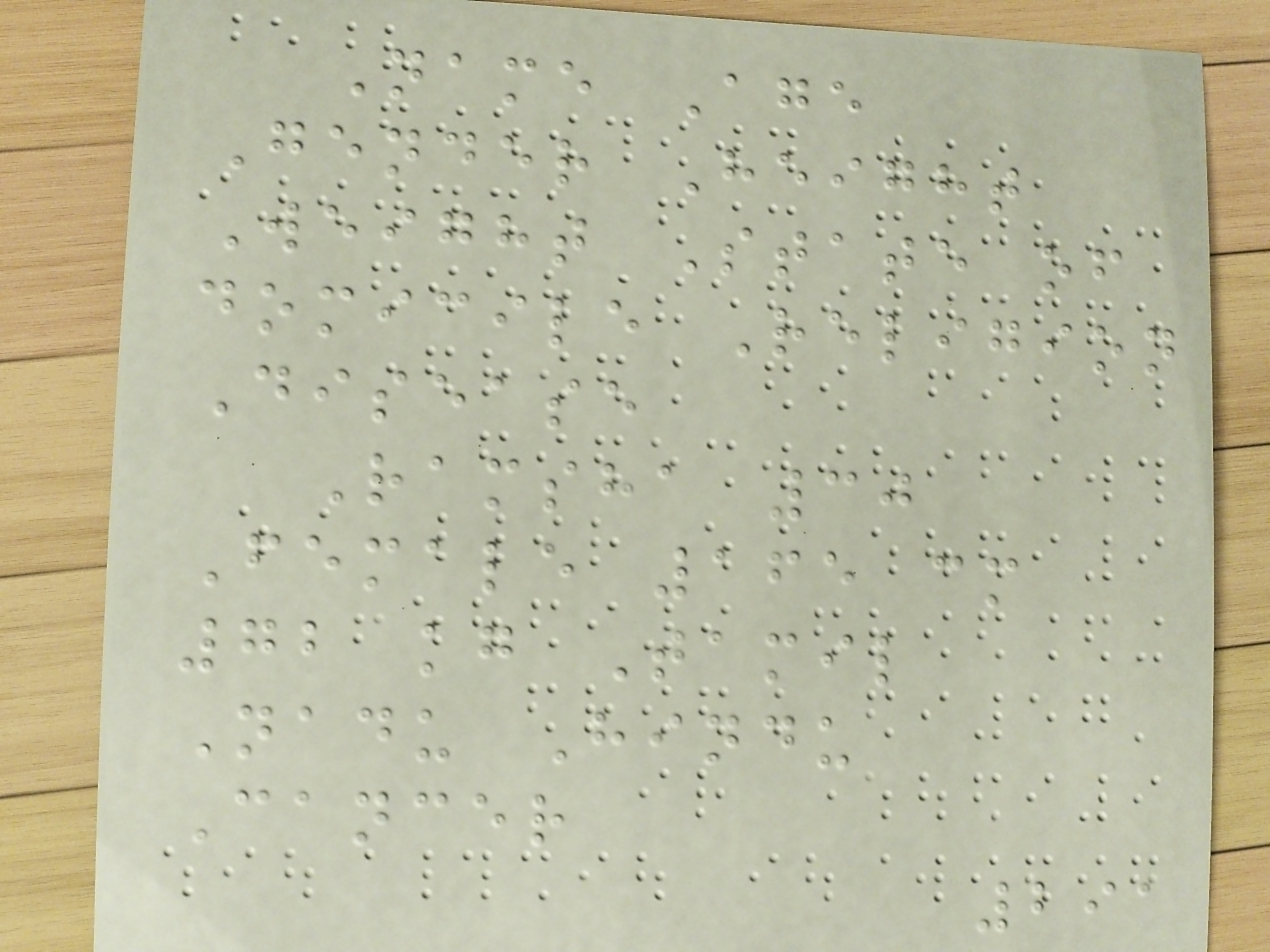Name Age
Gender Height
Weight State of
domicile Religion
Disease
Ramsha 30
Female 165 cm
72 kg Tamil
Nadu Hindu
Cancer
291
